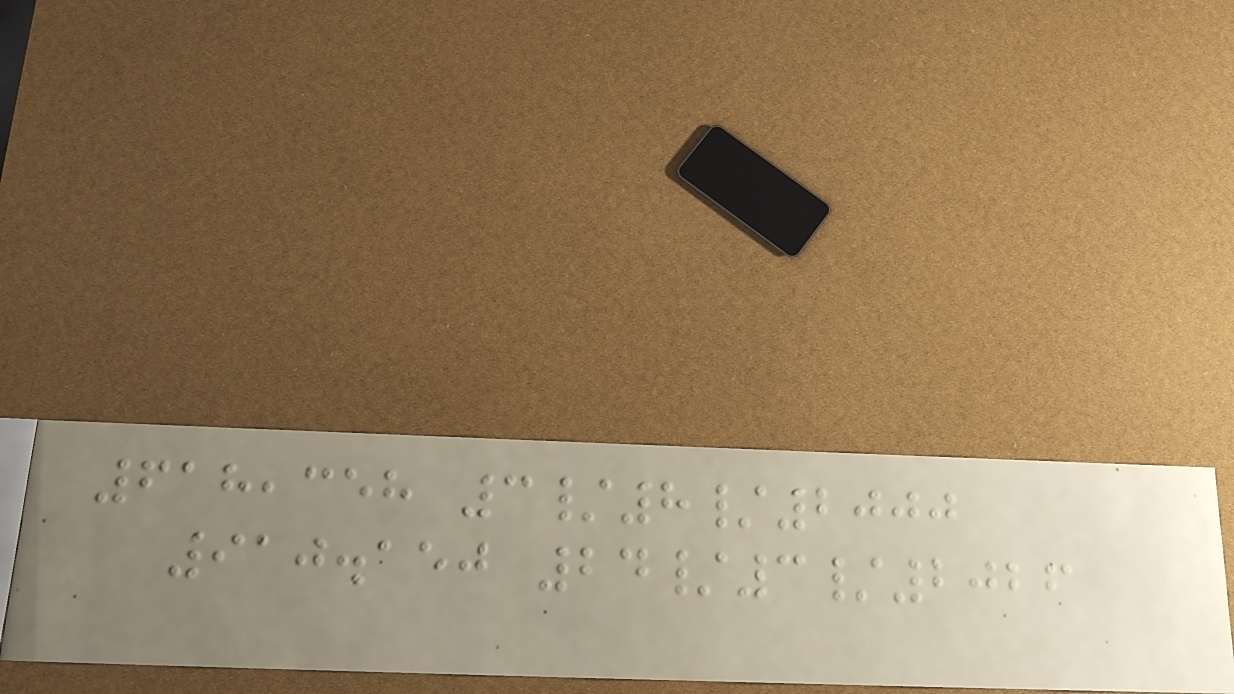618,358 3/8/2000
910.150 24/3/2026
